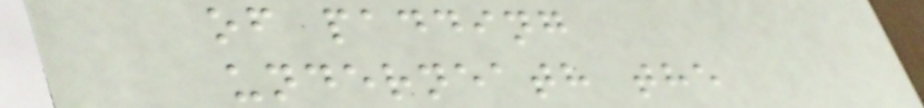of padding
underneath the
